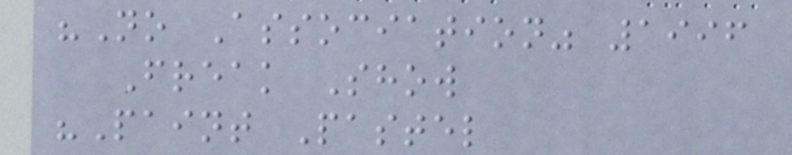"No Association" 1996
Freak Show
"Paint Pastel
